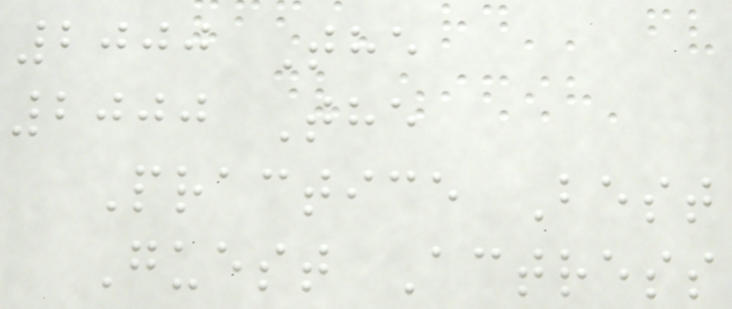2000 The
2000 The
Practice Best
Guest Actress
